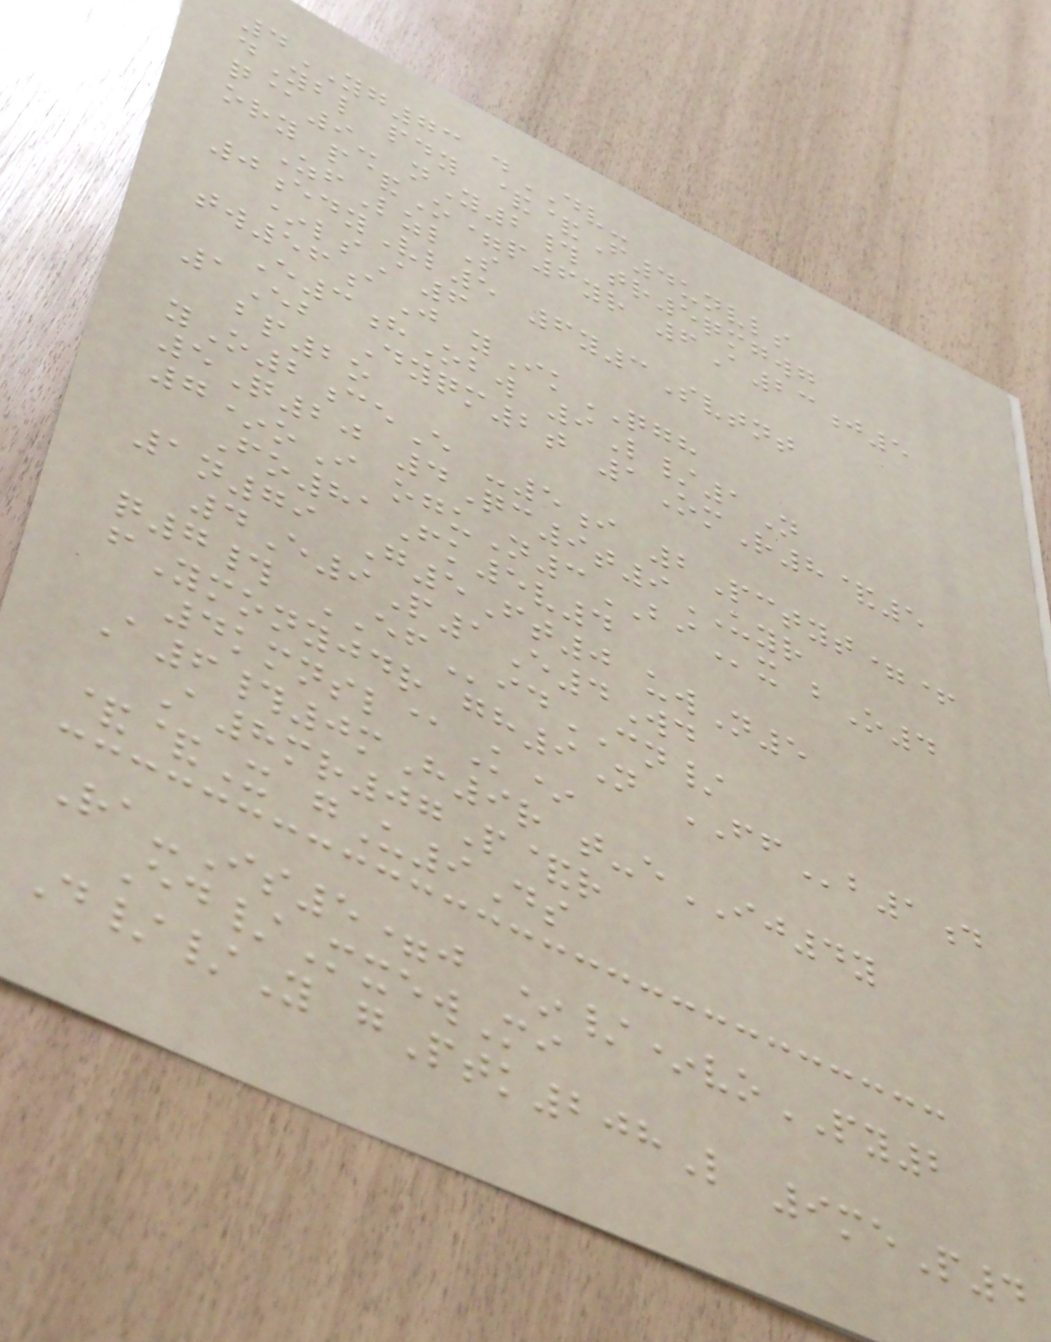4YG73 dDV-
dYbl pdy &&F4unvls
q@9- nY2# tr5qmgwg
ory p&O=p6yr 6A23j5
ZfLzlS
0edyVl5 6y3Svtnt
*lsA6
tw56aJ yIkQGH
E3hObw 9L/1N
1Eb Dyqm2t 1OmR8&5
bp2o
yO2ceE -5i 2Pctyt=+
5Q20 4Qc9t9UYR
7*oI oguN3BIx bO4
Fo81Fk5v4
1n79 G5Ft0 uwN5
4E9P1E4Wd
q7# EFidCN/
fYmonyjdr gh9N FFb1d
4kmnsl@K*
A6#0mH9r t-eIJ4y
A8mr07P&r
&&X gU9Ds
Ra-Is5=j */*voPY2
Ed/MxewMi
D//Y gPtk208L 9meP4
